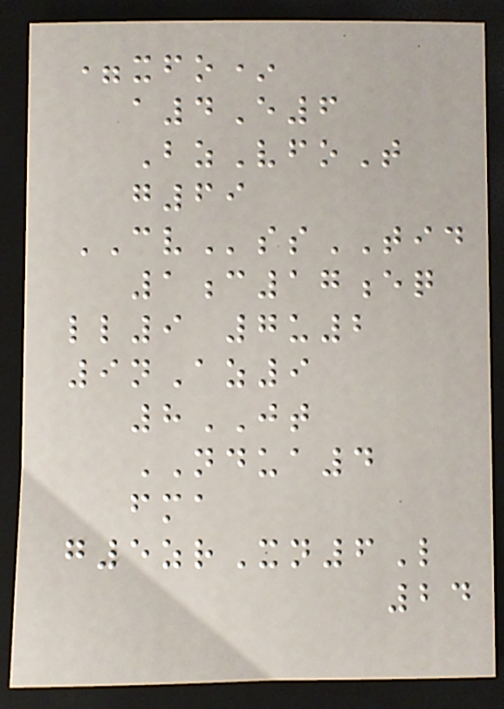=xfo*
a4E6
BzVfoT
g69
CVssTID
1c17eq
ll9 7u2
9nAz9
8JT
NDUA4
fma
g5zrXn6L
24
